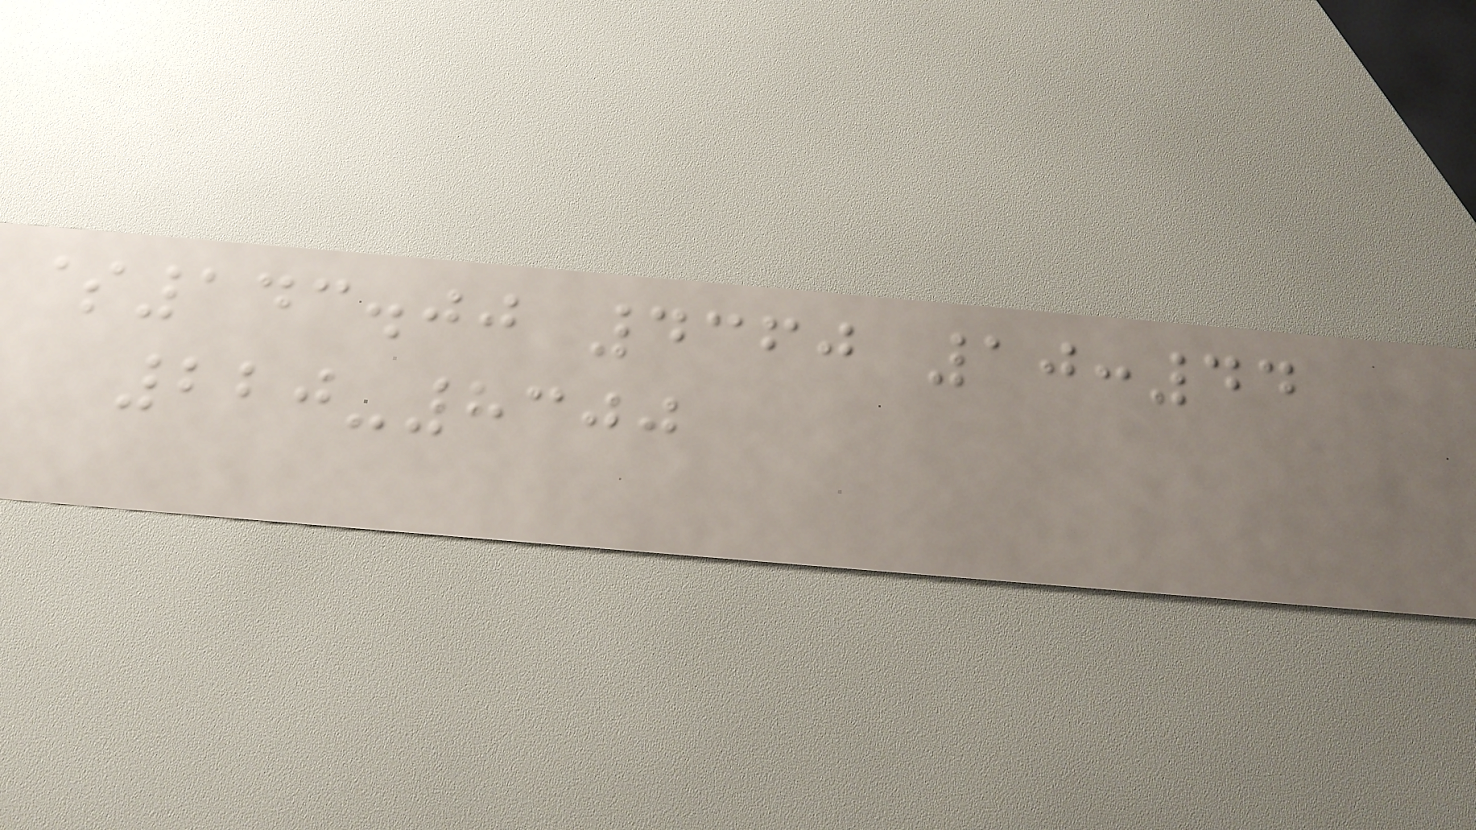$143.00 4360 10:44
220-8300
